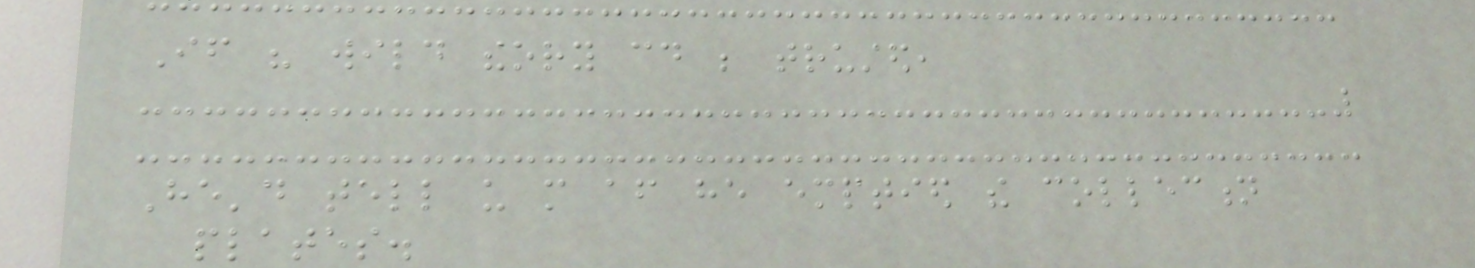If his wild theory could be trusted,
He'd tell us more after he emptied the collection
plates.
